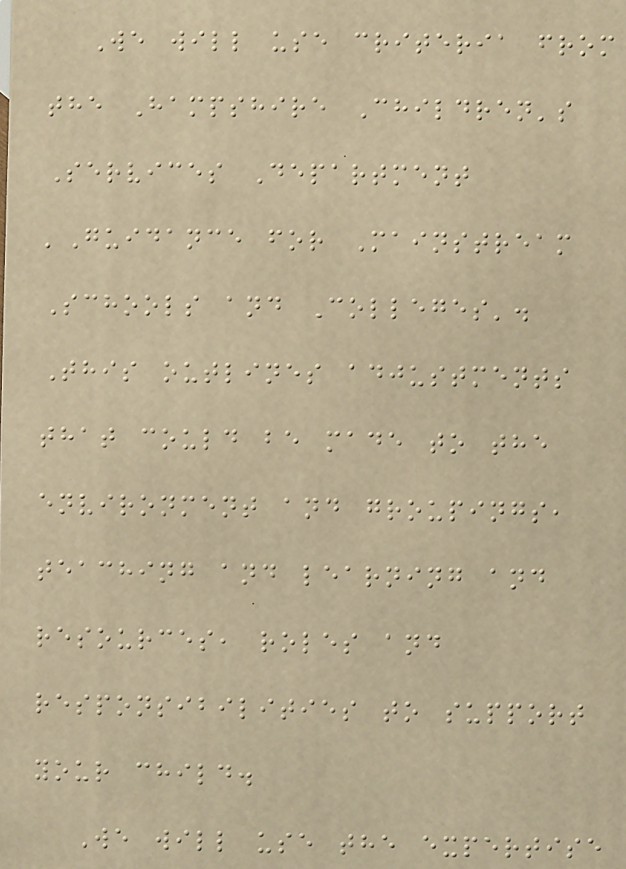We will use criteria from
the Hampshire Children's
Services Department
'Guidance for Mainstream
Schools and Colleges'.
This outlines adjustments
that could be made to the
environment and groupings,
teaching and learning and
resources, roles and
responsibilities to support
your child.
We will use the expertise
